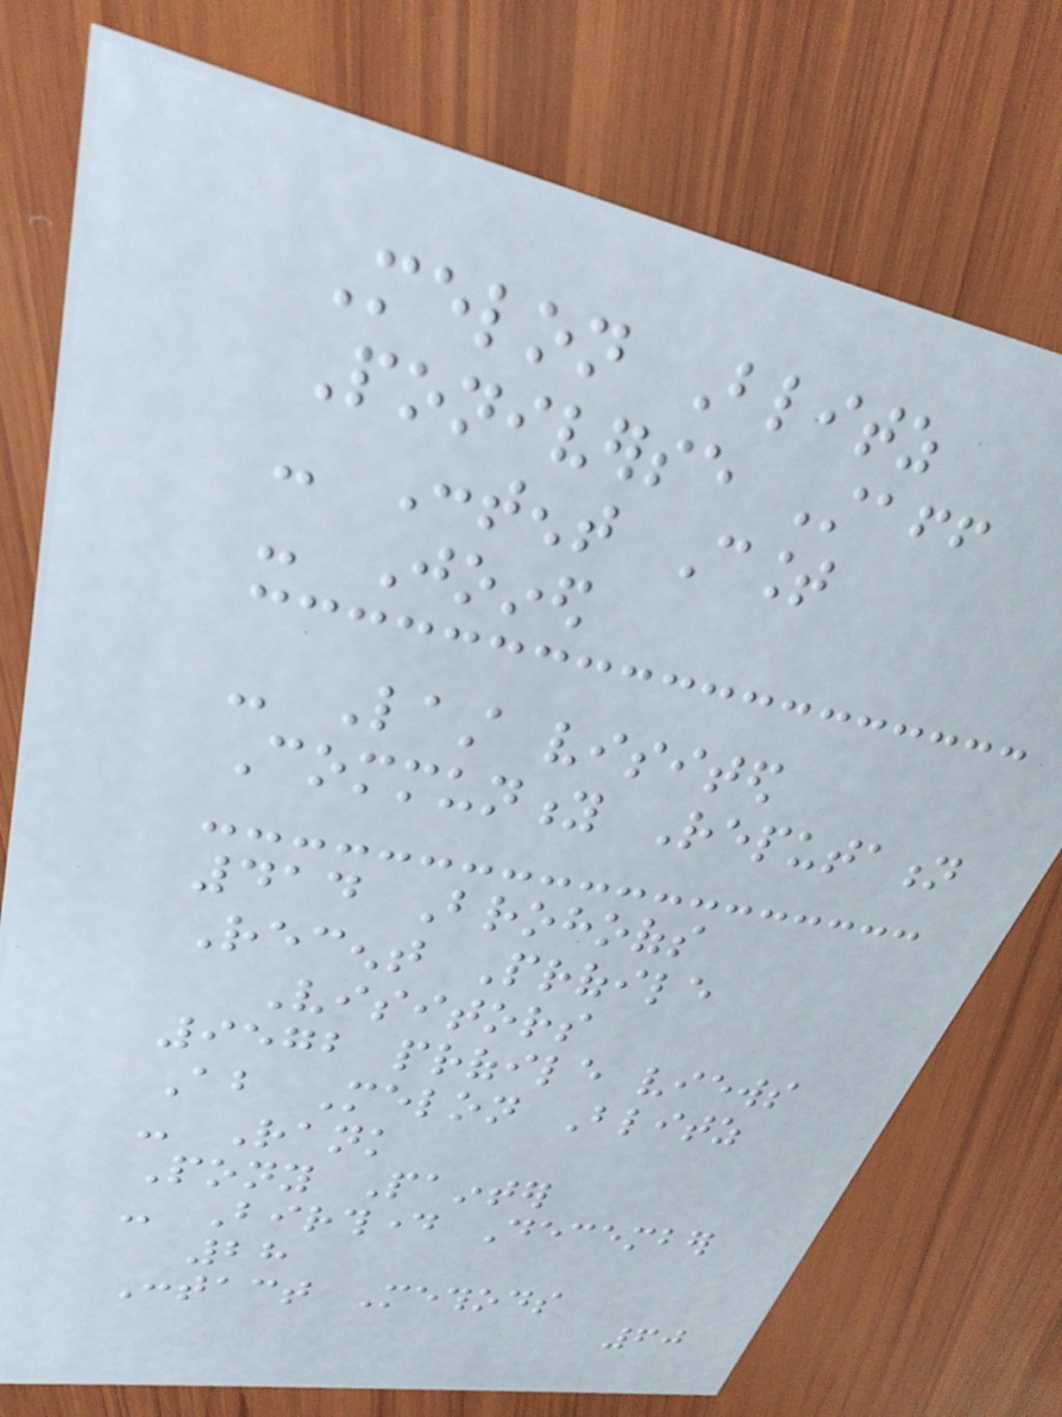Melon Blitz
Poniverse Staff
- Content Count
- Joined
- Last visited
Community Reputation
414 Brohoofs
Recent Profile
Visitors
9572 profile views
About Melon Blitz
- Rank
Pony Painter
- Birthday December
28
Contact Methods
60
